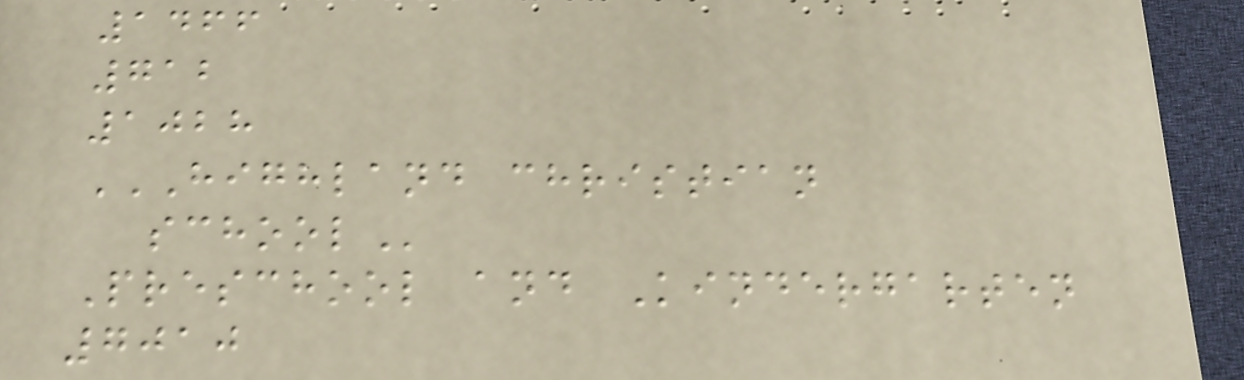1466
712
1028
HIGHLAND CHRISTIAN
SCHOOL
Preschool and Kindergarten
7010
